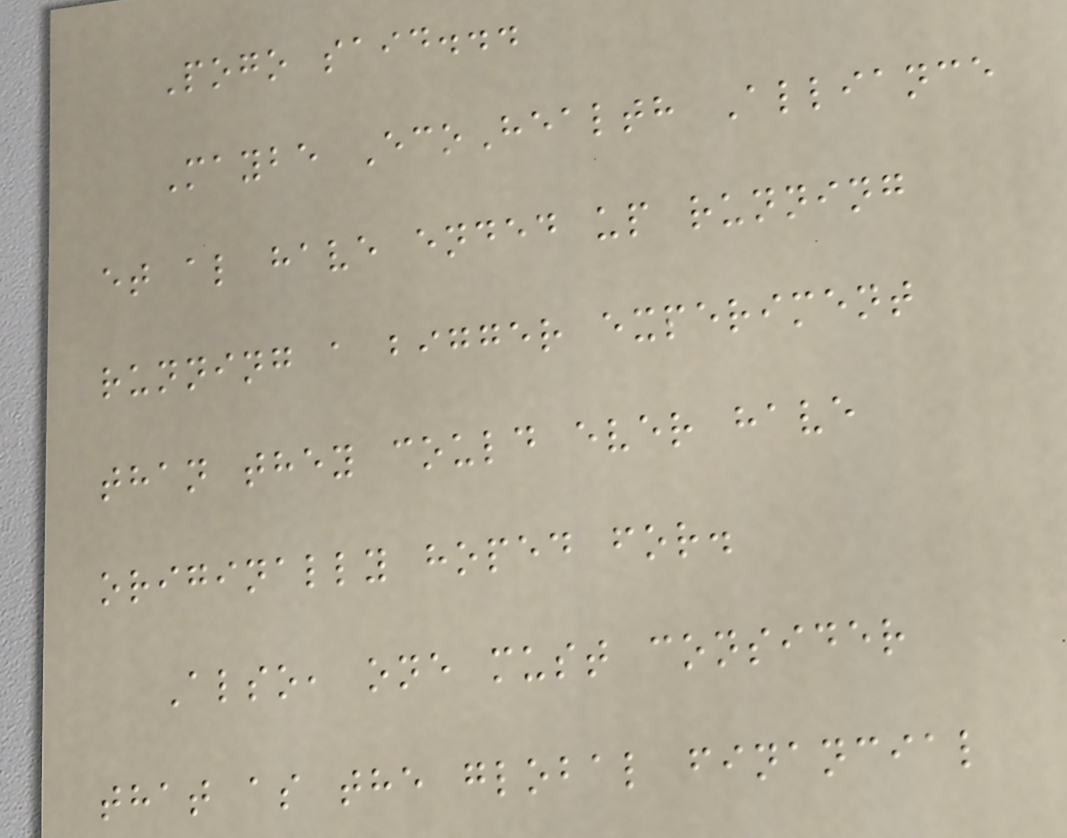Pogo said...
Maybe EcoHealth Alliance
et al have ended up running
running a bigger experiment
than they could ever have
originally hoped for.
Also, one must consider
that as the global financial
